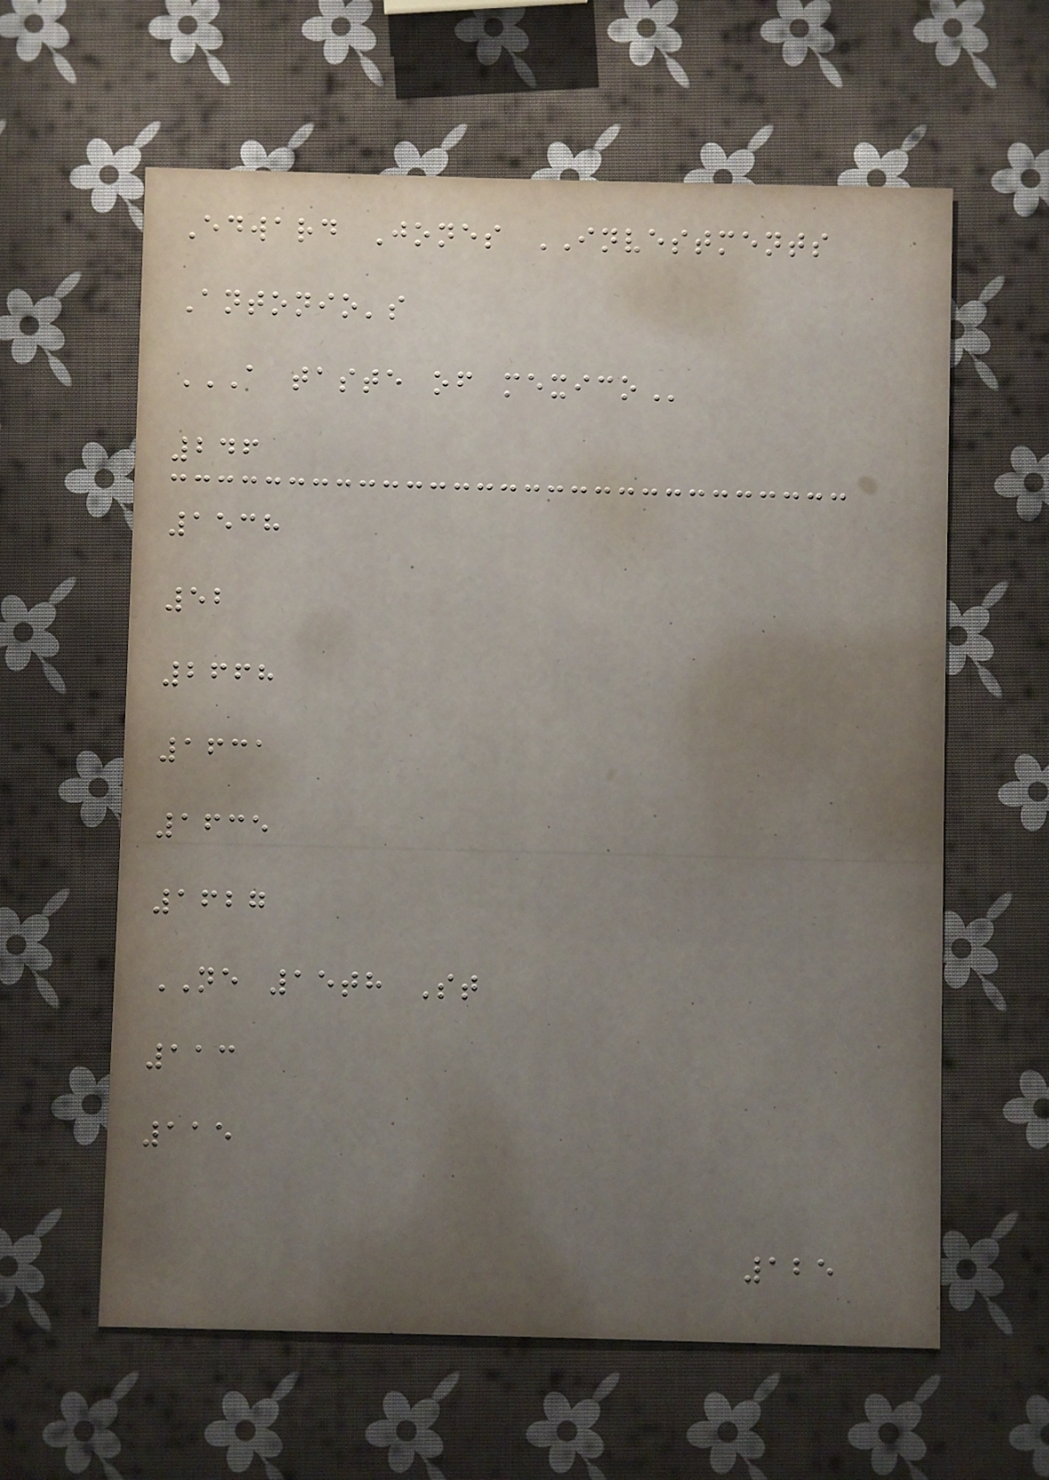Edward Jones INVESTMENTS
Antonio's
A TASTE OF MEXICO
246
1538
52
2668
1631
1635
1627
NE 15th St
113
115
125
